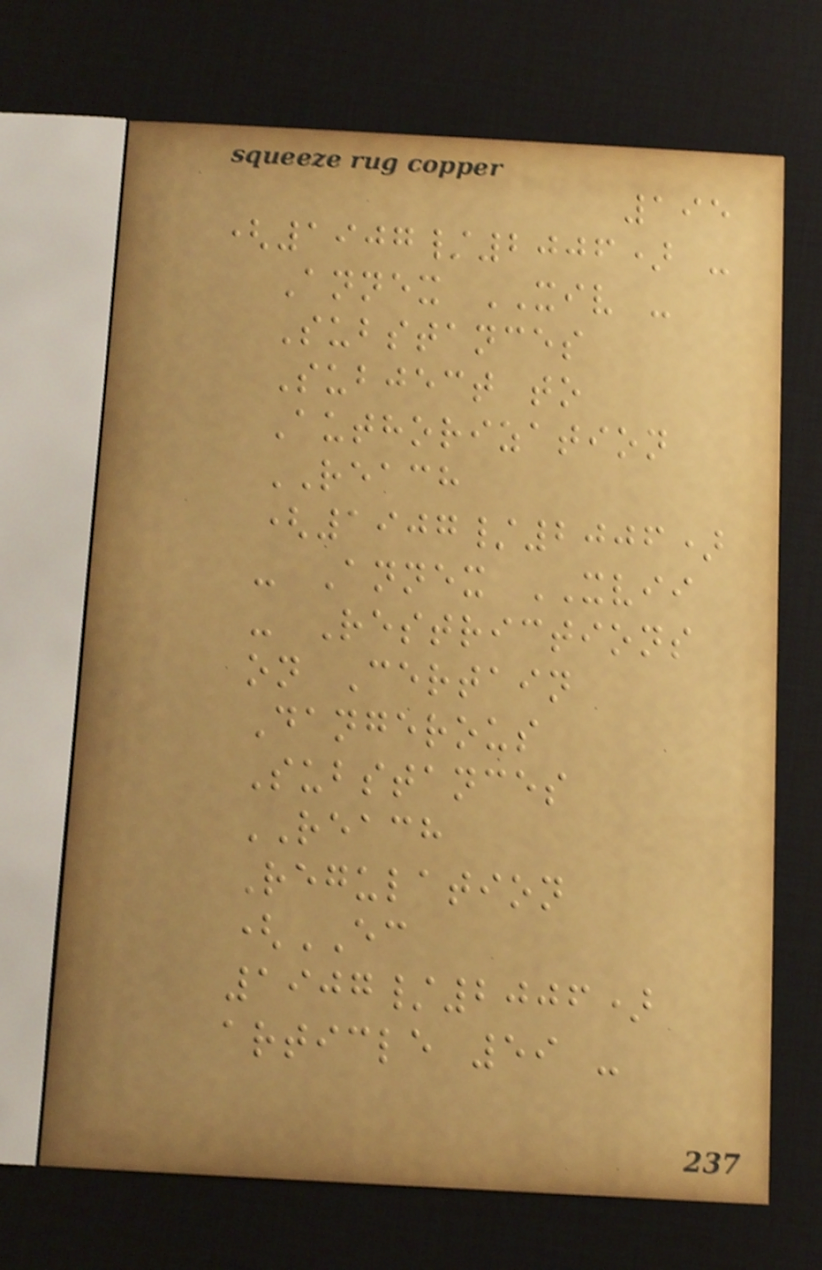195
(1907/2006) -
Annex XIV -
Substances
Subject to
Authorization
REACH
(1907/2006)
- Annex XVII
- Restrictions
on Certain
Dangerous
Substances
REACH
Regulation
(EC
1907/2006)
article 59 -
